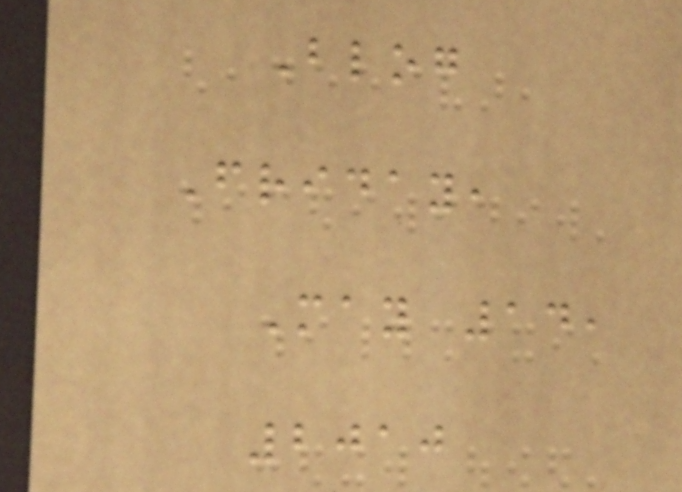Blog
Friday,
May 14,
2010
